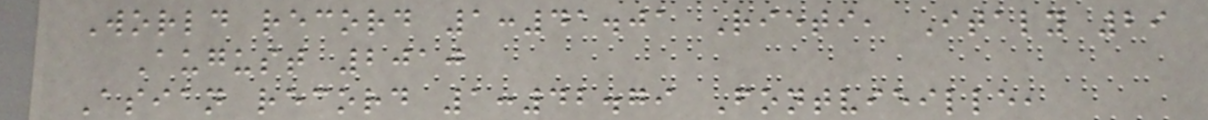World record 1:41.01 Rieti, Italy 29
August 2010
Asian record 1:42.79 Fontvieille,
